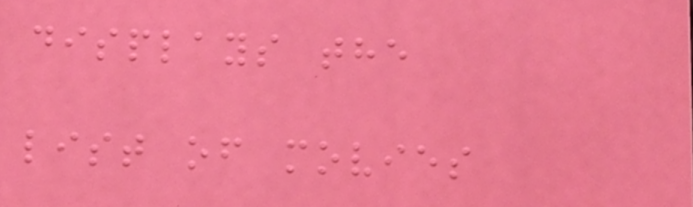displays the
list of movies
